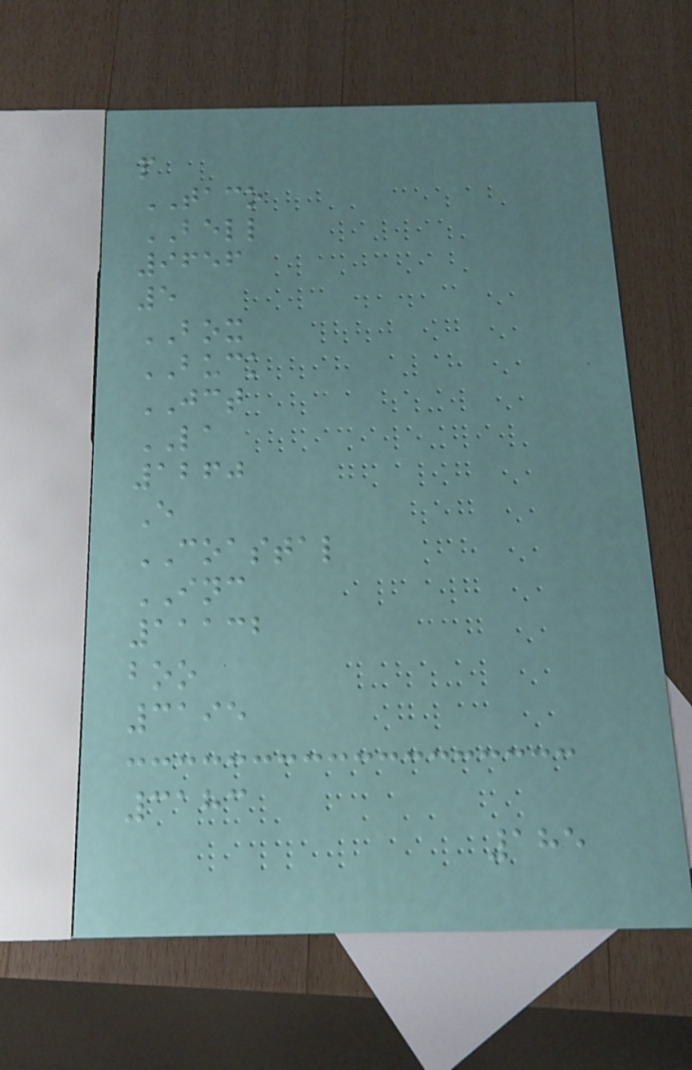p
TACO
BELL
9656
5
BOX
BUCK
JCT
LA
1260
E
COASTAL
INC
11132
boo
3195
3183
185
